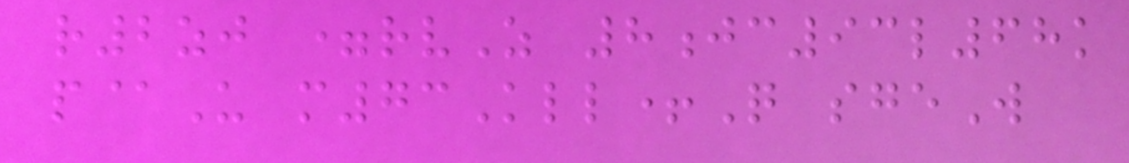r2zj =rvZ 8jc93l68k
p@U m73Kll+Q sgeW
